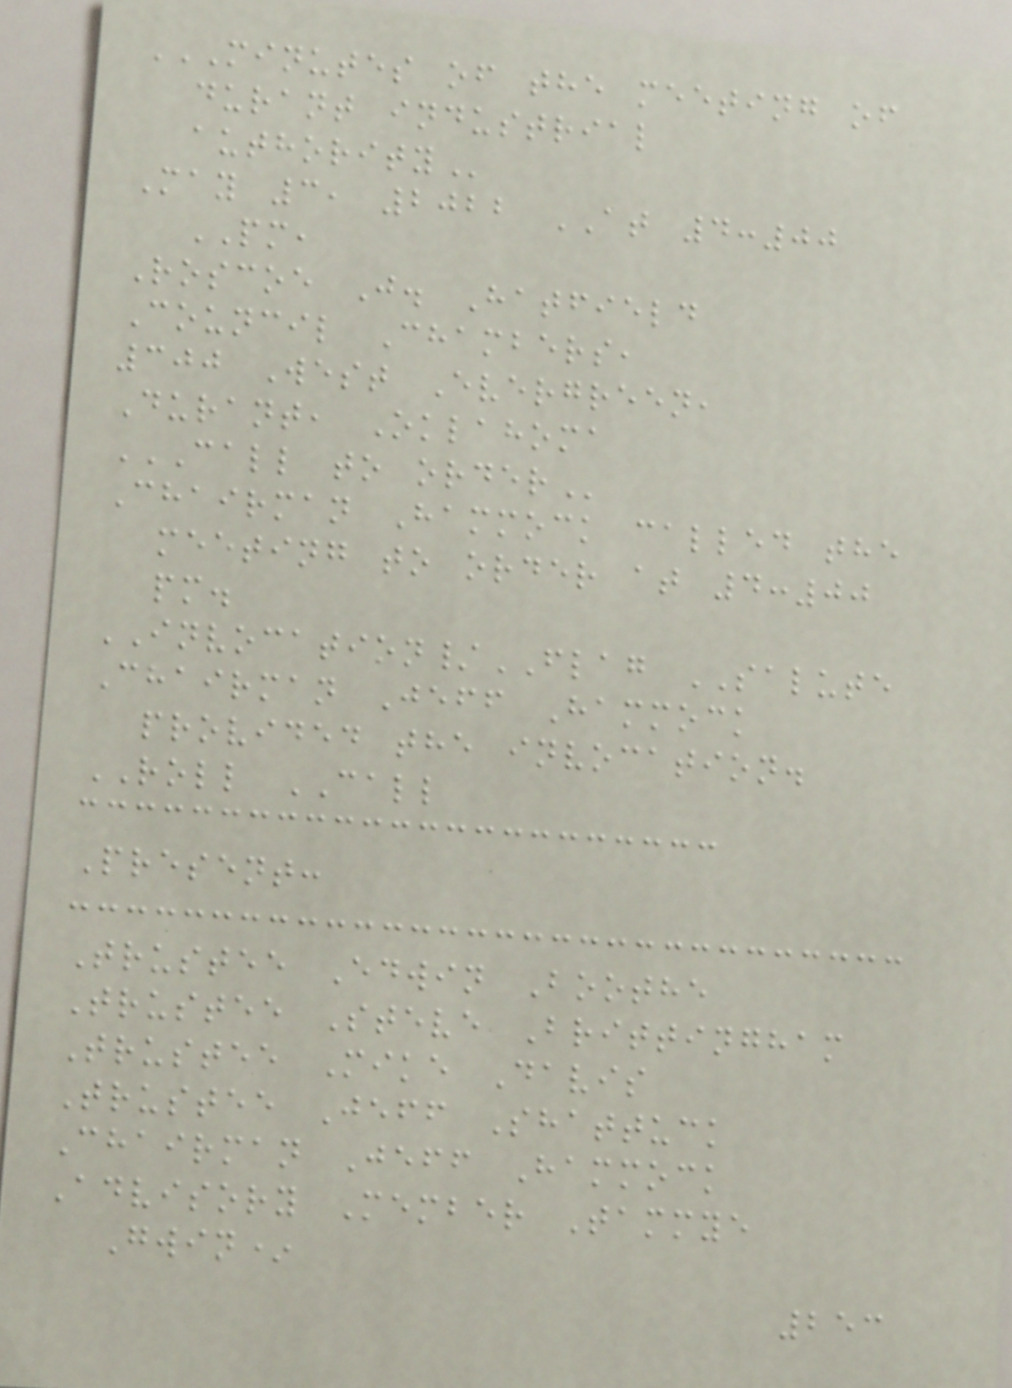MINUTES OF THE MEETING OF
DURANT INDUSTRIAL
AUTHORITY
May 3, 2022 AT 4:00
PM,
Roscoe J. Hatfield
Council Chambers,
300 West Evergreen,
Durant, Oklahoma
CALL TO ORDER
Chairman Hammock called the
meeting to order at 4:00
pm.
INVOCATION/FLAG SALUTE
Chairman Jeff Hammock
provided the invocation.
ROLL CALL
Present:
Trustee Edwin Boothe
Trustee Steve Brittingham
Trustee Mike Davis
Trustee Jeff Shattuck
Chairman Jeff Hammock
Advisory Member Tammye
Gwin*
253
